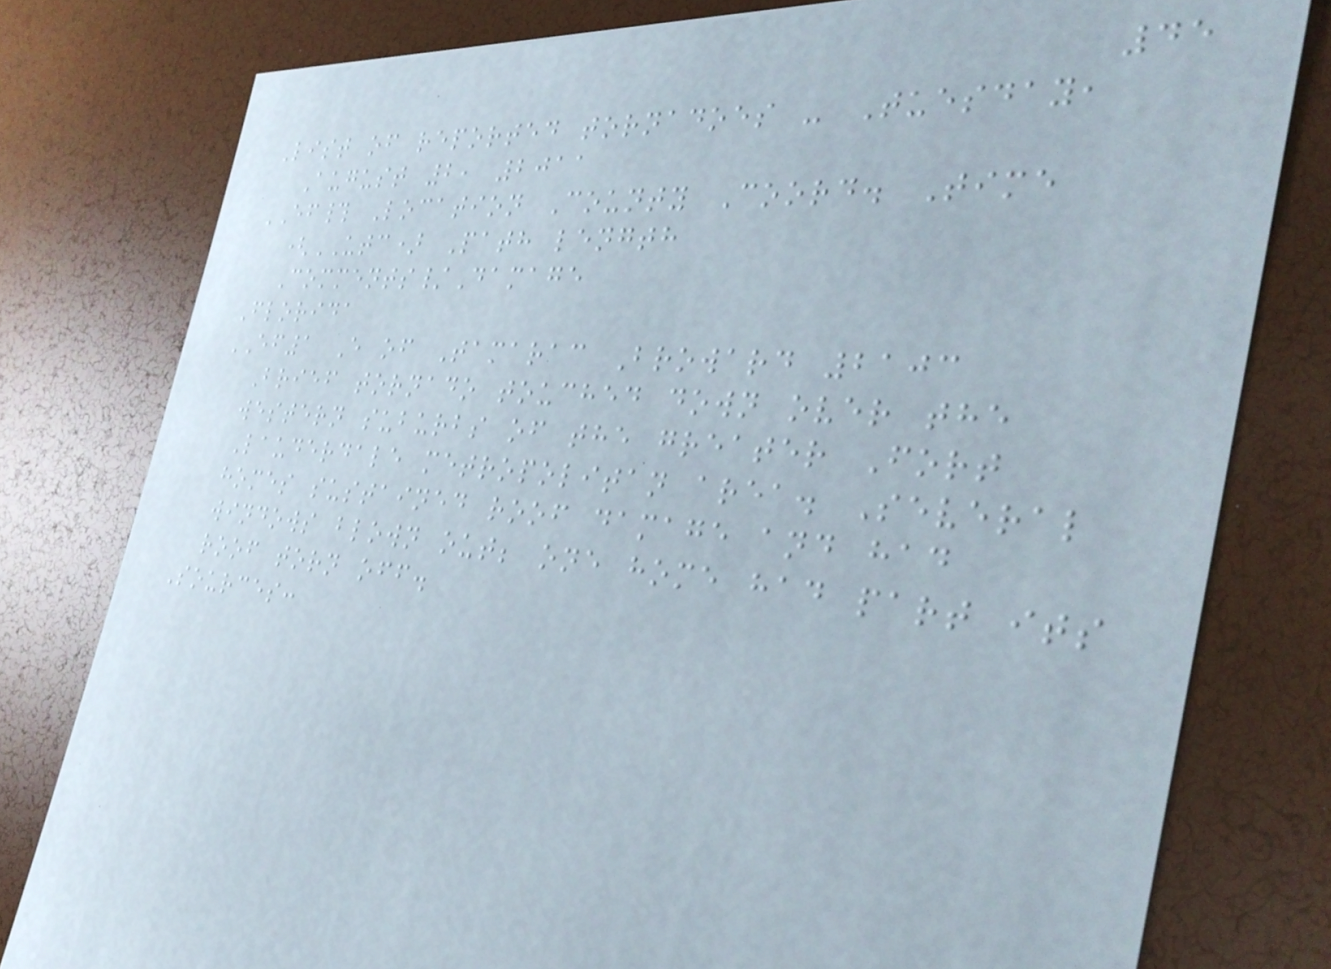45
List of reported tornadoes - Tuesday,
August 2, 2011
EF# Location County Coord. Time
(UTC) Path length
Comments/Damage
Florida
EF1 E of Tamarac Broward 2103
Brief tornado touched down over the
western suburbs of the greater Fort
Lauderdale metropolitan area. Several
homes sustained roof damage and had
windows blown out; one home had part its
roof torn off.
Sources:
